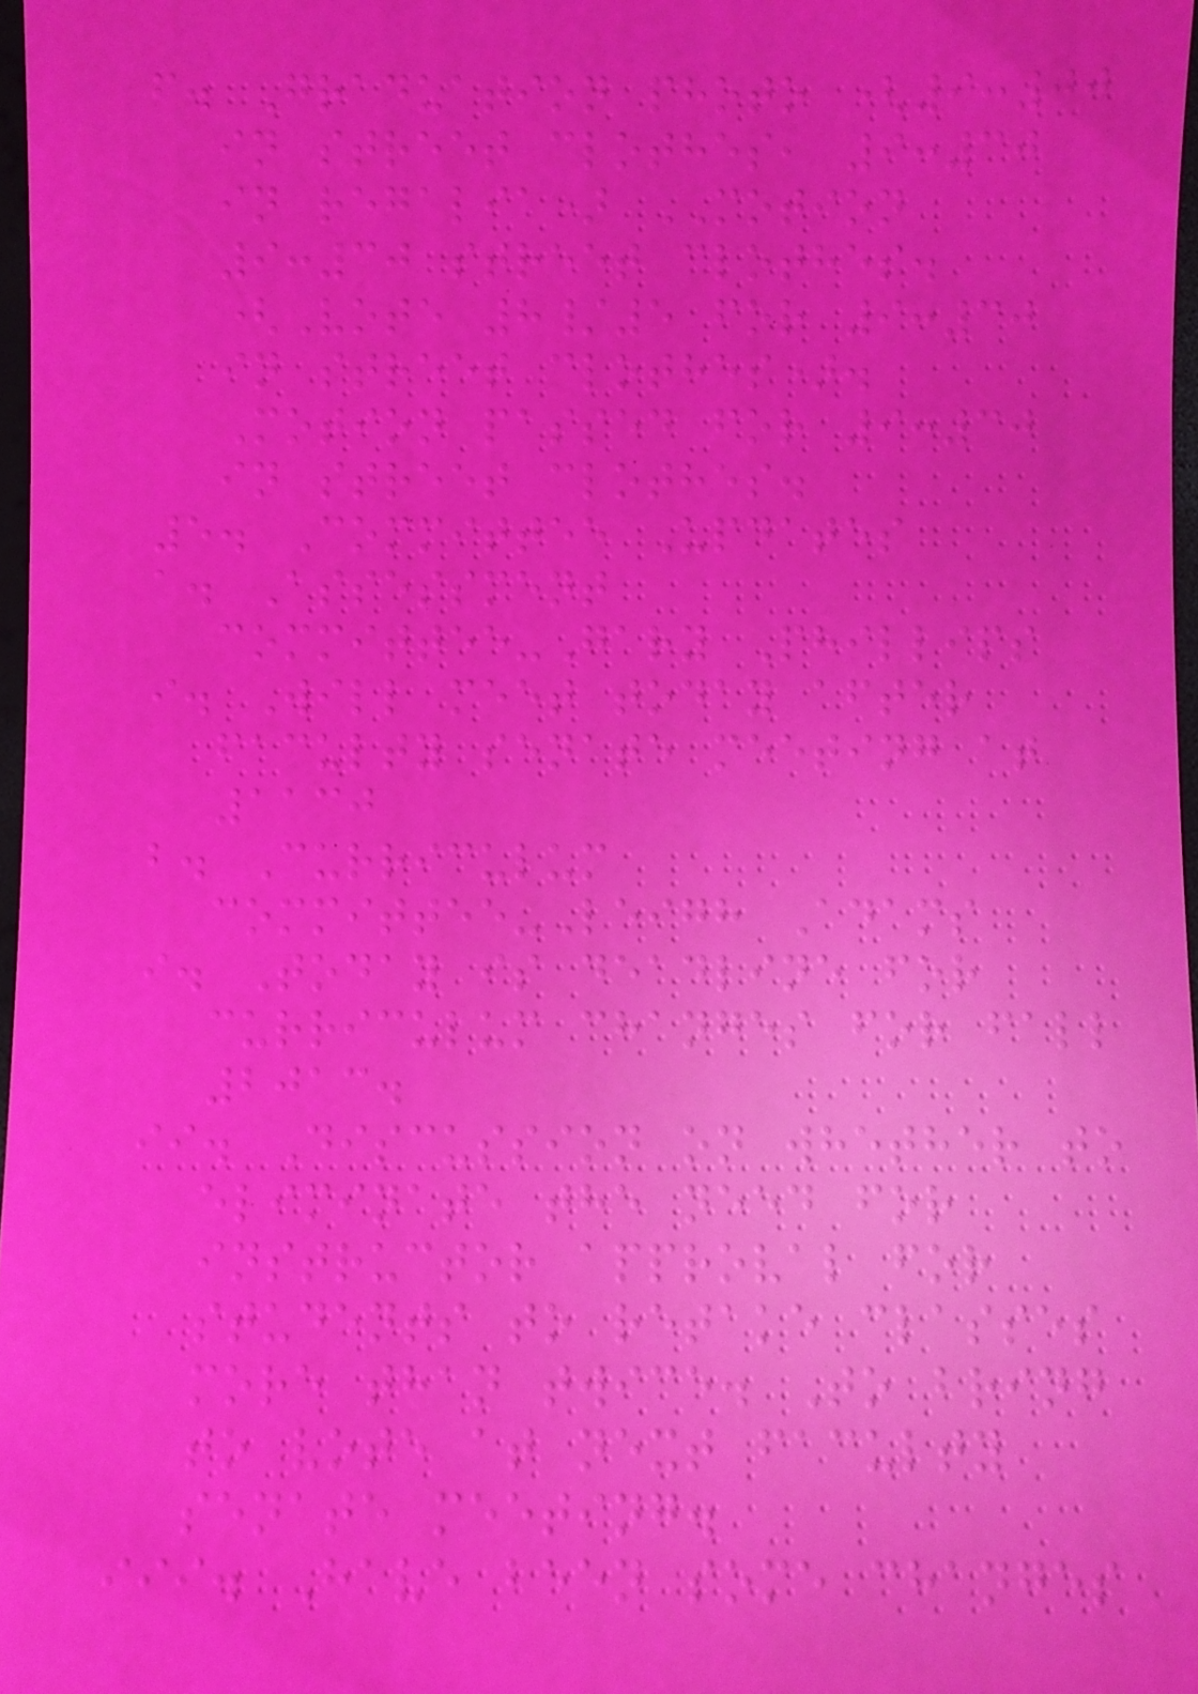f. Graduation photo (9:00
in street clothes, 9:30
in regalia) MOTION
9:30 street clothes.
(Vote 8/5 for 9:30
in street clothes).
Motion passed for 9:30
in street clothes.
5. Committee Updates
a. Assessment
committee-Gary Phillips
i. Will meet today after
faculty senate meeting at
1130
b. Curriculum
committee-Leigh Adams
i. Today is deadline for
curriculum changes for fall
2013.
ii. Discussion on whether to
eliminate the need for
instructor approval for
students to retake classes
more than twice. To bring
to vote at next faculty
senate meeting.
iii. Have been some changes
